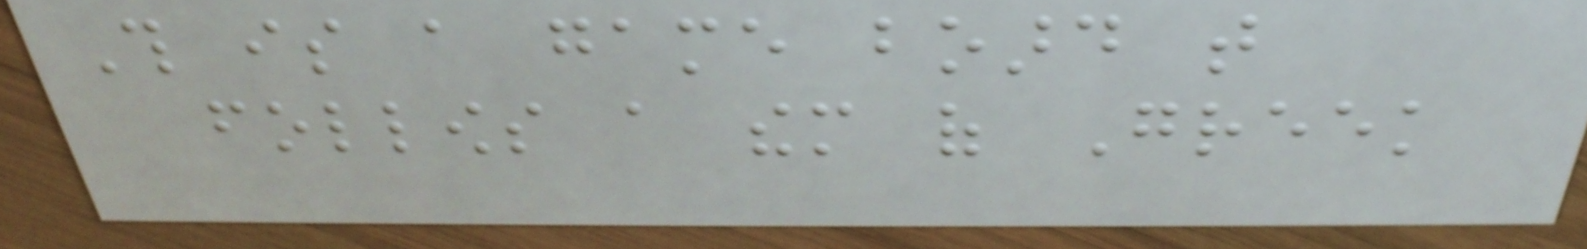This is a game board that
follows a them of Greek
